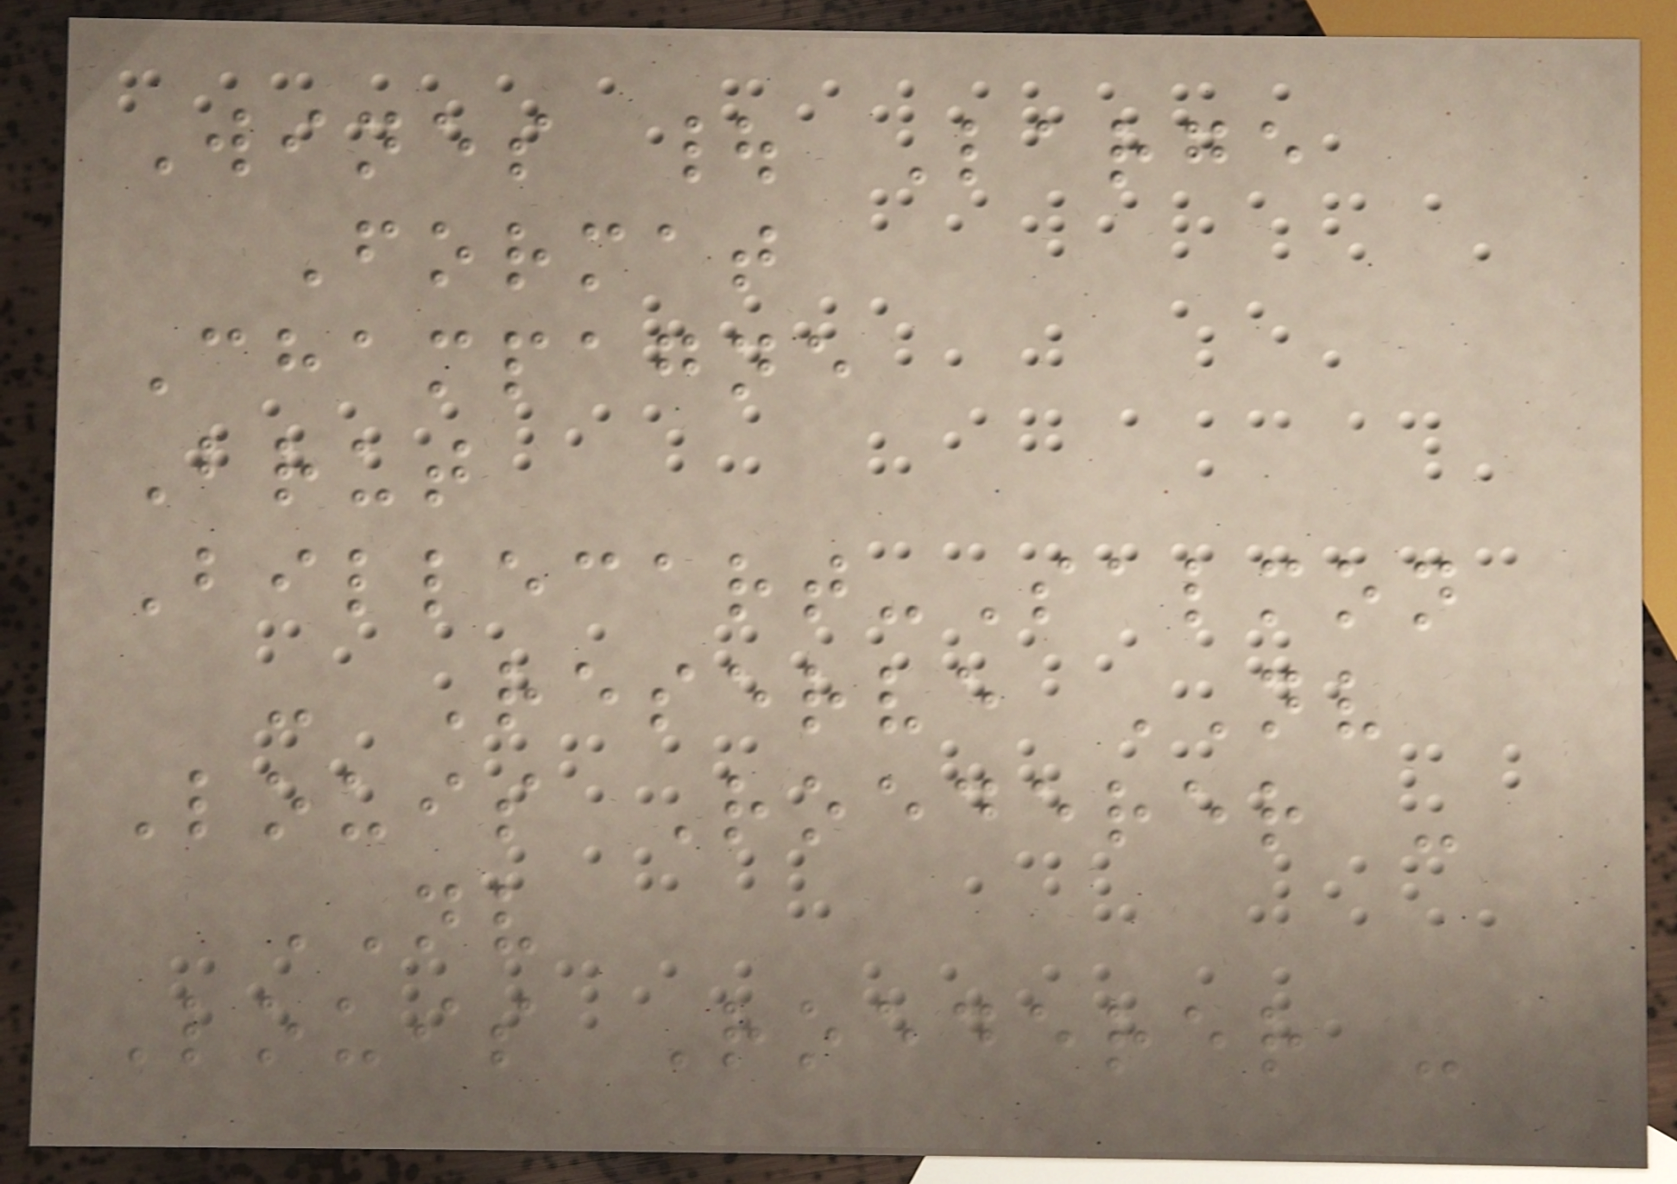Wines | Large
Format
Champagne
Brut
Billecart-Salmon
- Reserve NV
Louis Roederer -
NV
Louis Roederer -
